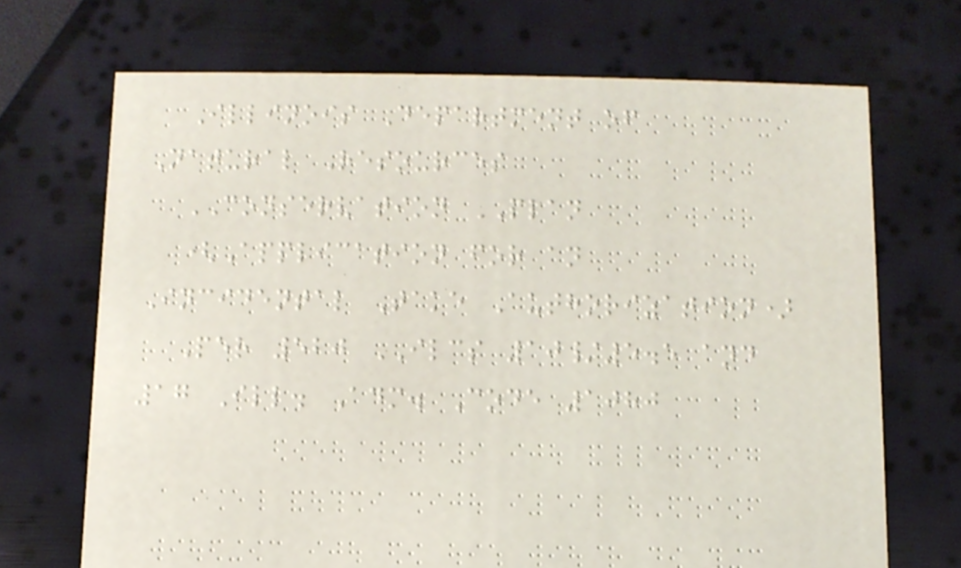Illinois Department of
Natural Resources
CONSERVATION PLAN
(Application for an
Incidental Take Authorization)
Per 520 ILCS 10/5.5 and
17 Ill. Adm. Code 1080
